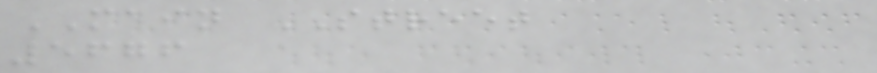MAIN STREET
5676
